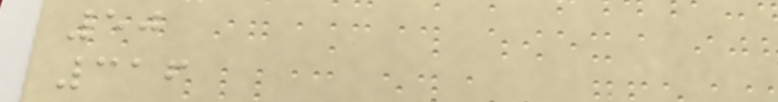50
316
